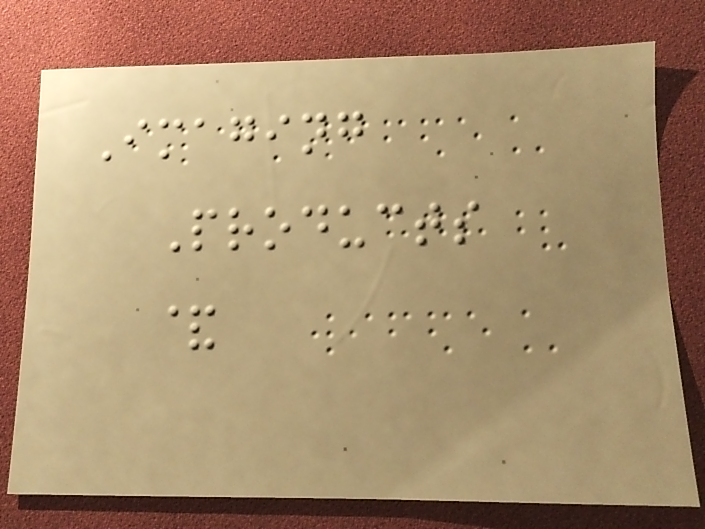Imaging
Products
&
